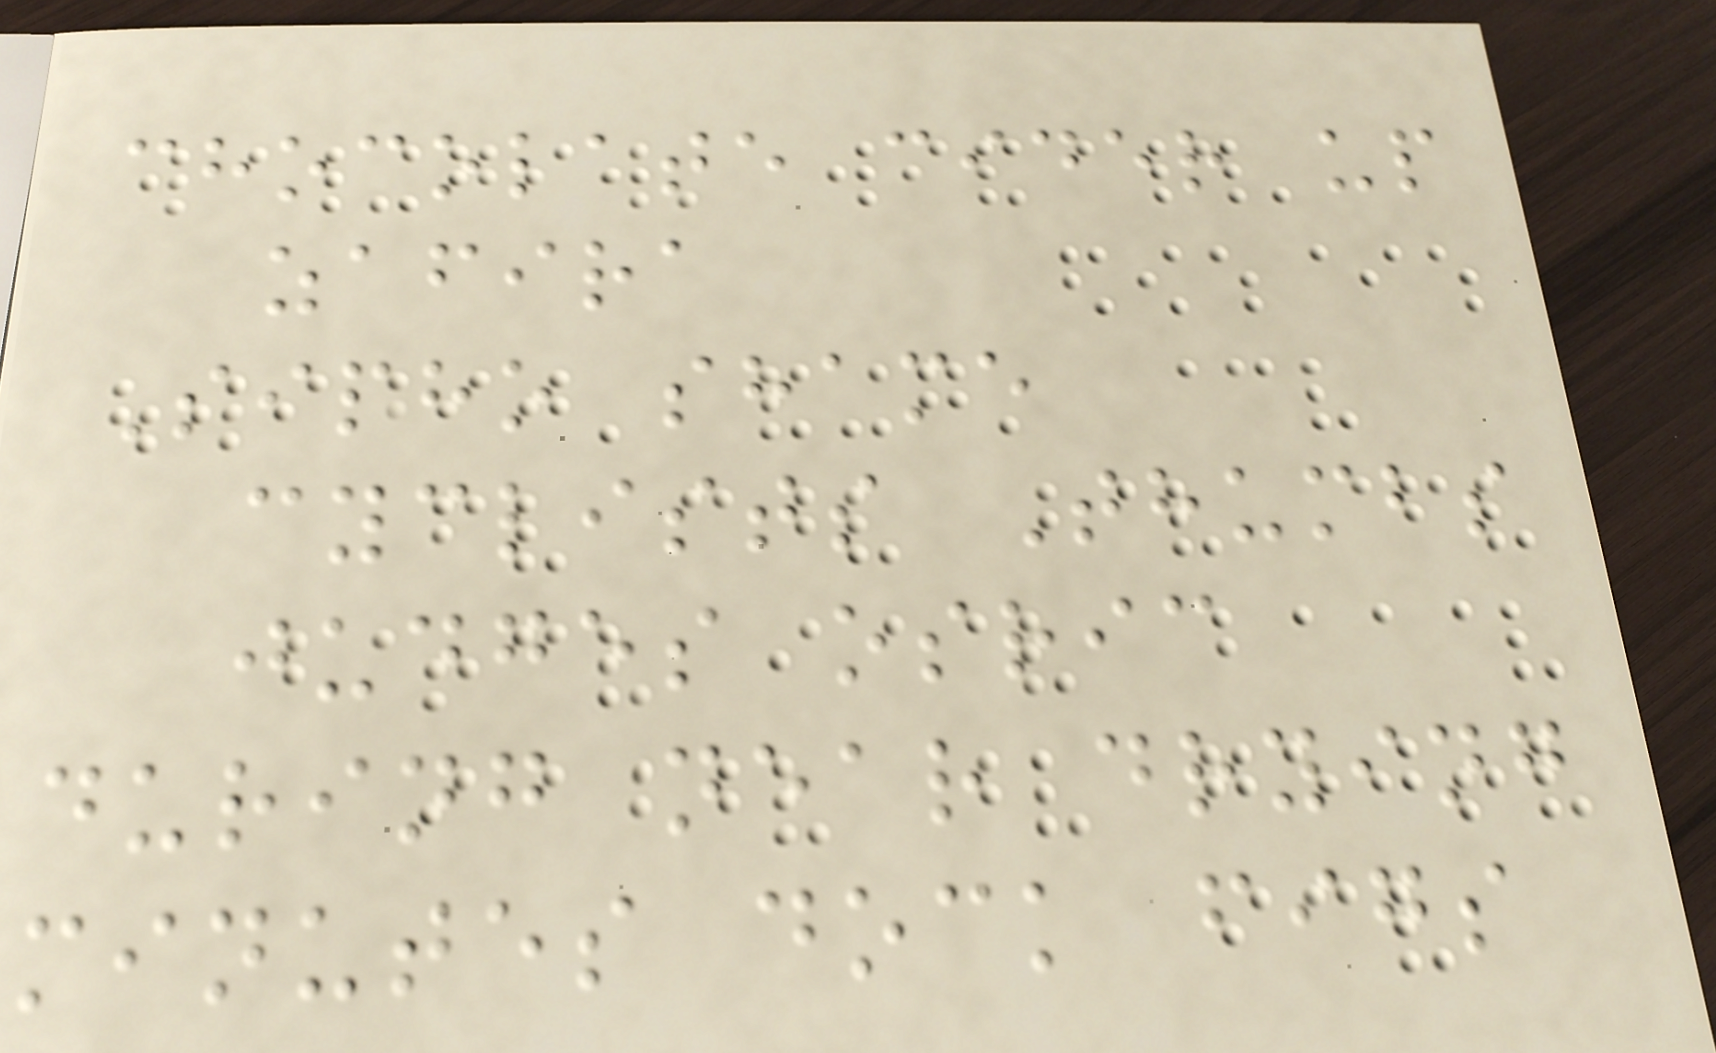chocolate cider up
zafira
Sipho shame
cyclists Thumbs
judges osric
during near drying
minutes dock figs
